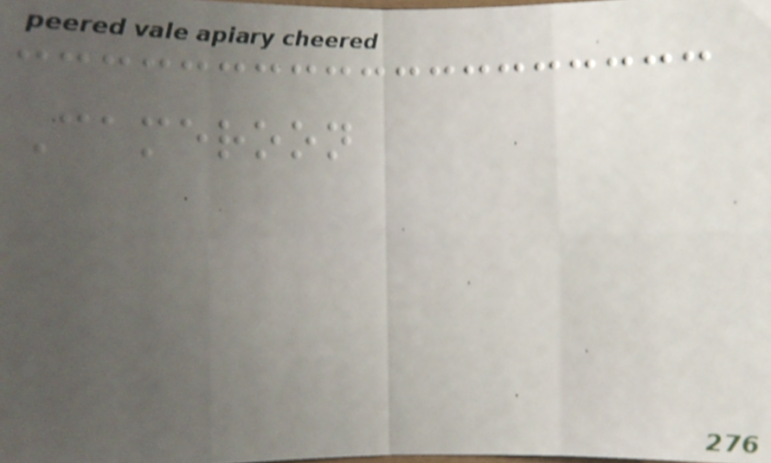Cameroon
